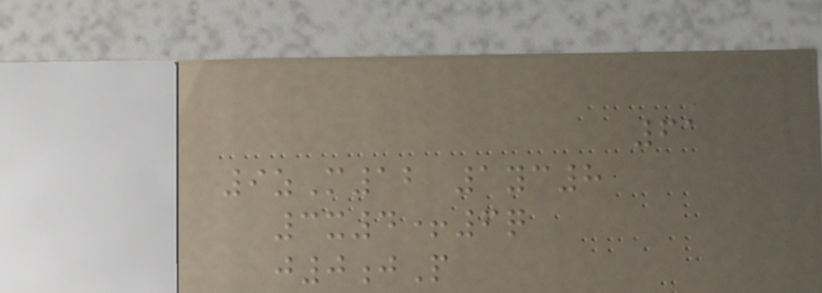61
9zM12 1yc8
3x4+6q
j0jP
